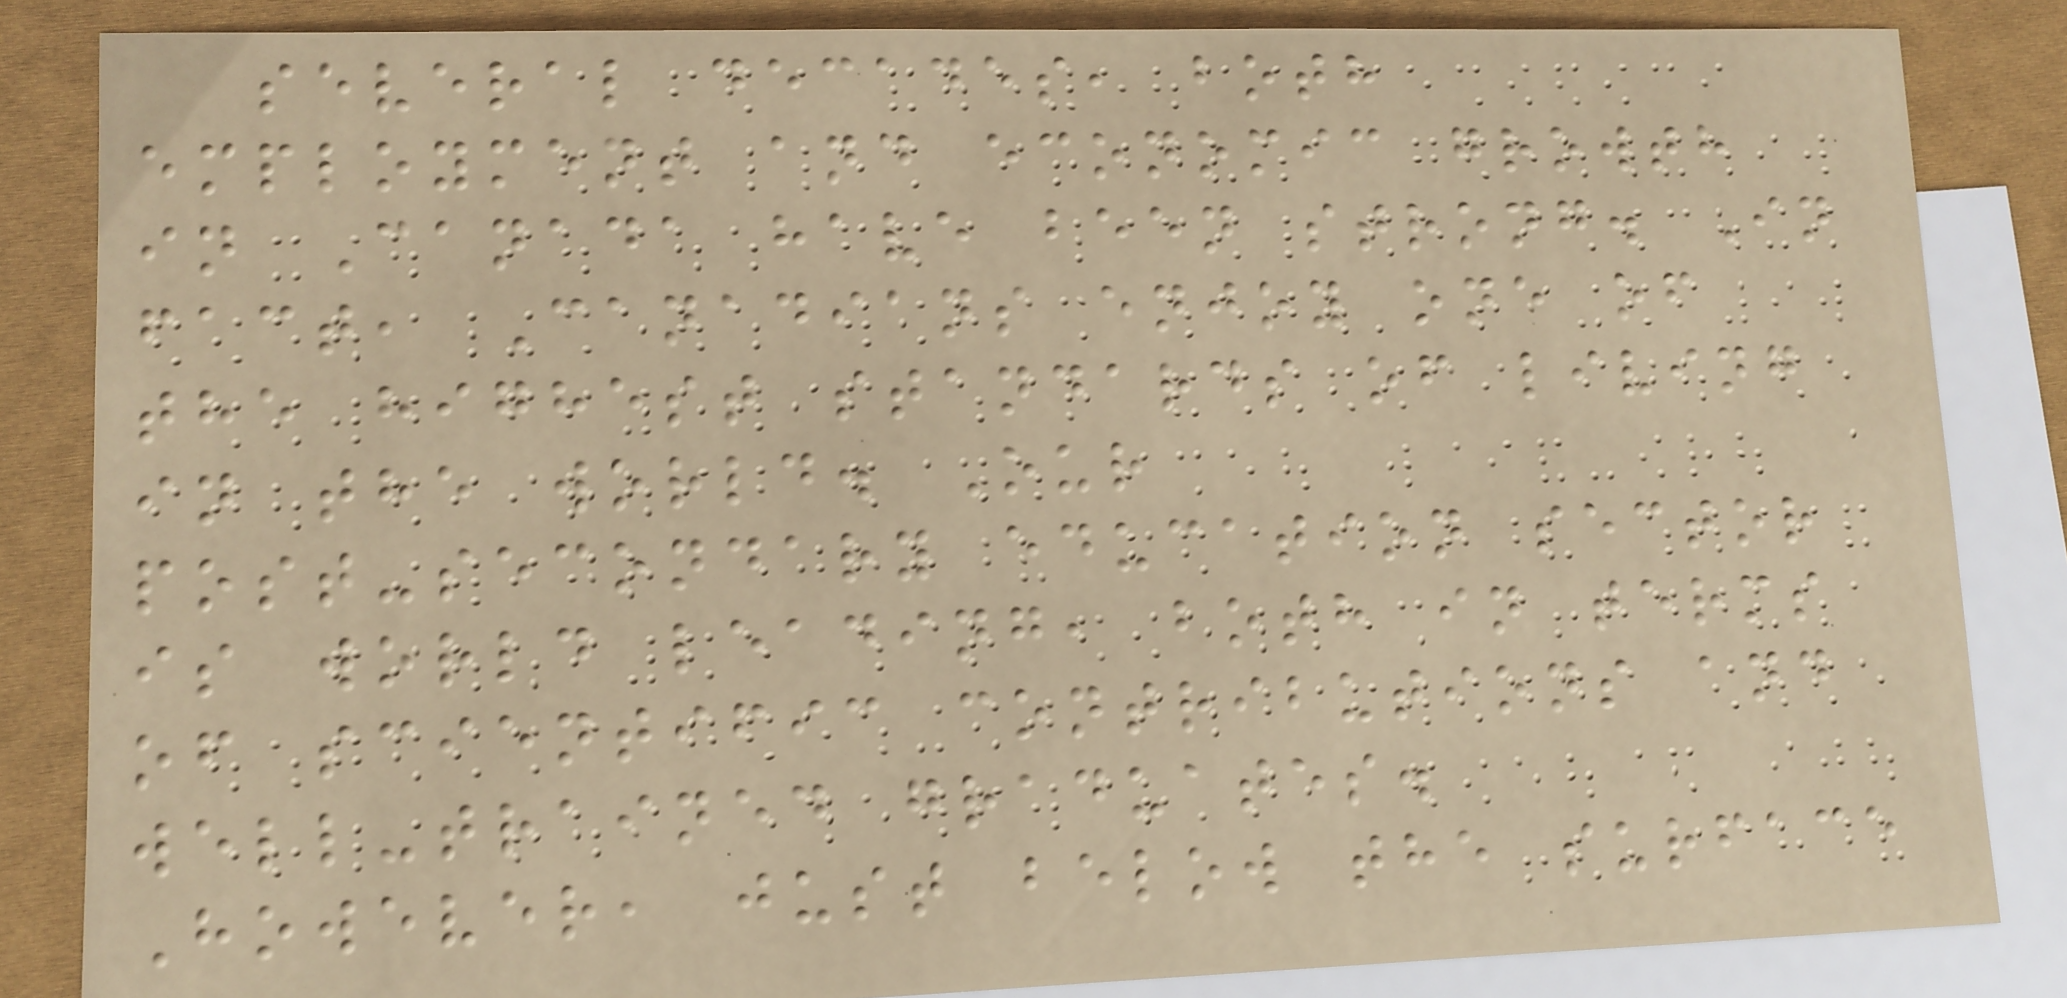several decades, both
employment and economic growth
in Canada have been strong. In
fact, Canadians enjoy one of
the highest standards of living
in the world. Our
post-secondary education sector
is world leading, both in terms
of scientific contributions and
well-trained graduates.
However, just below the surface
